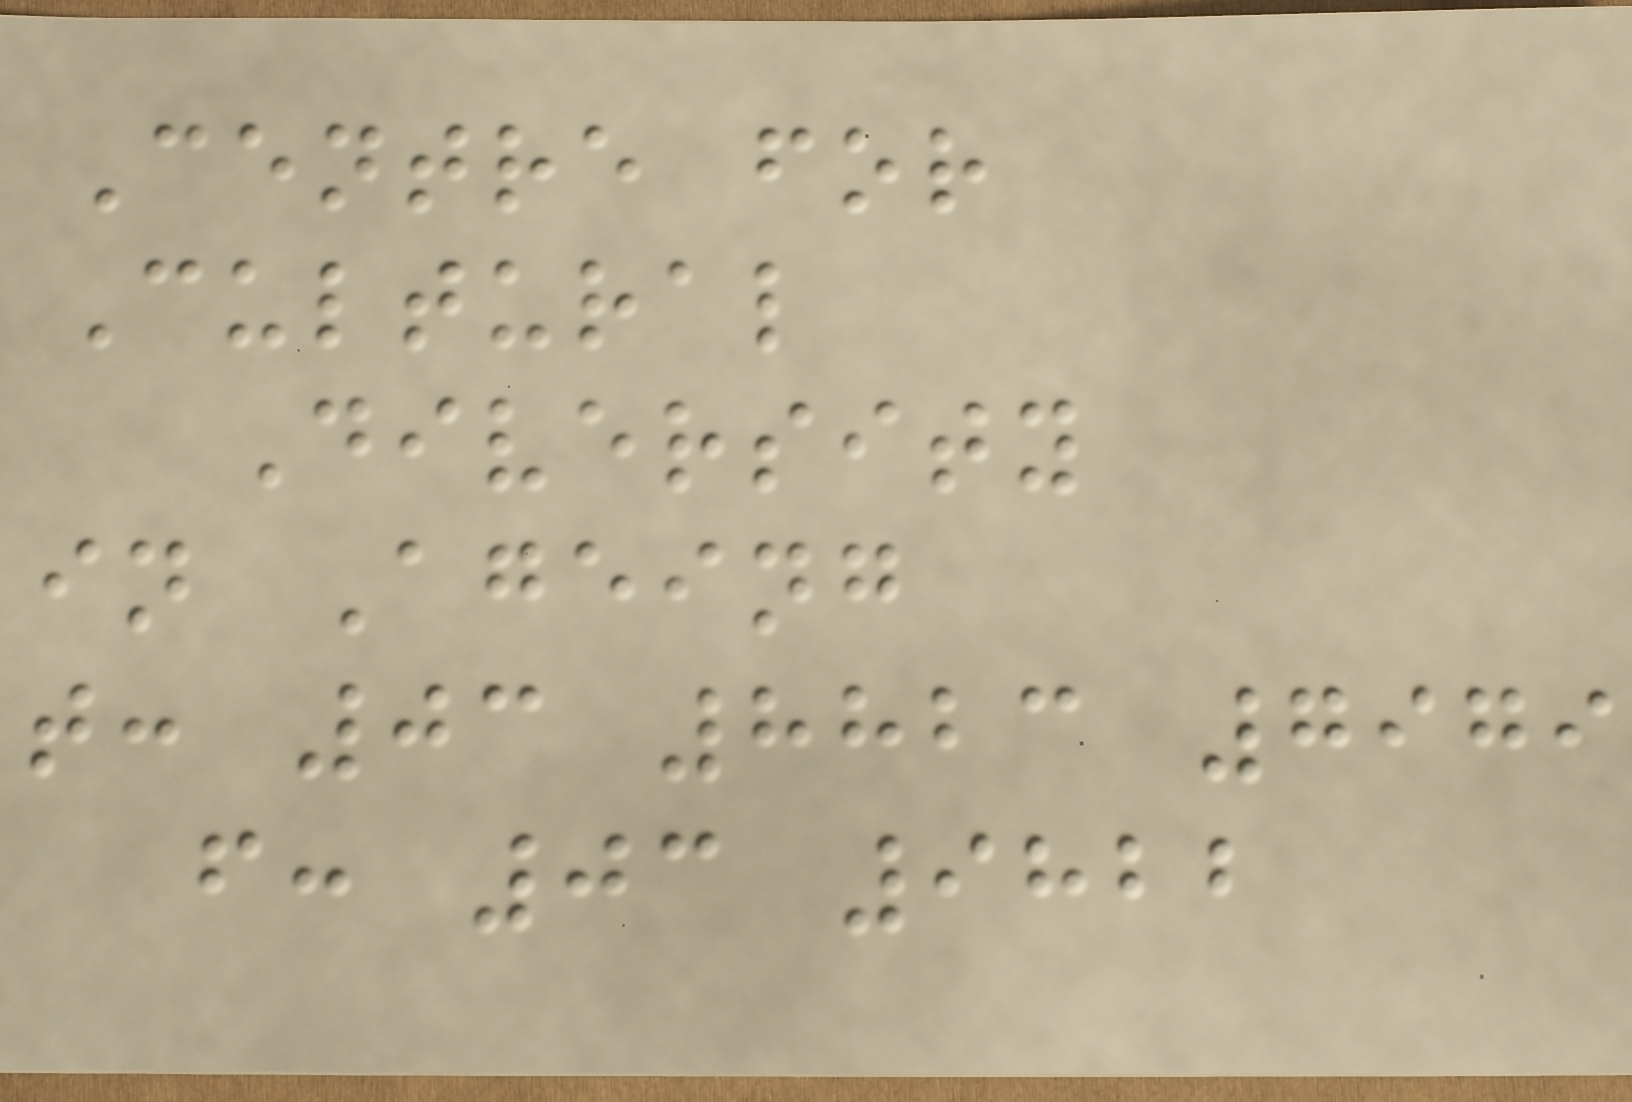Centre for
Cultural
Diversity
in Ageing
t: 03 8823 7979
f: 03 9822
